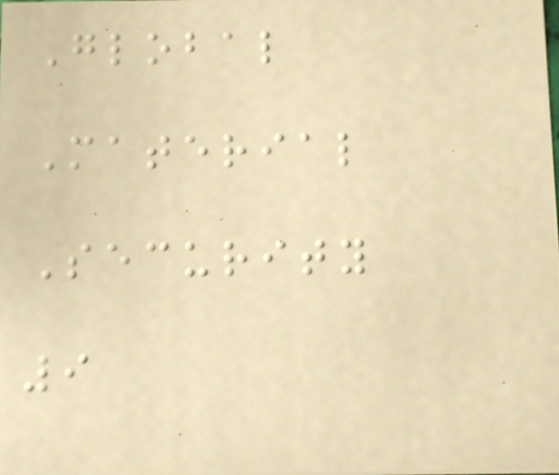Global
Material
Security
9
